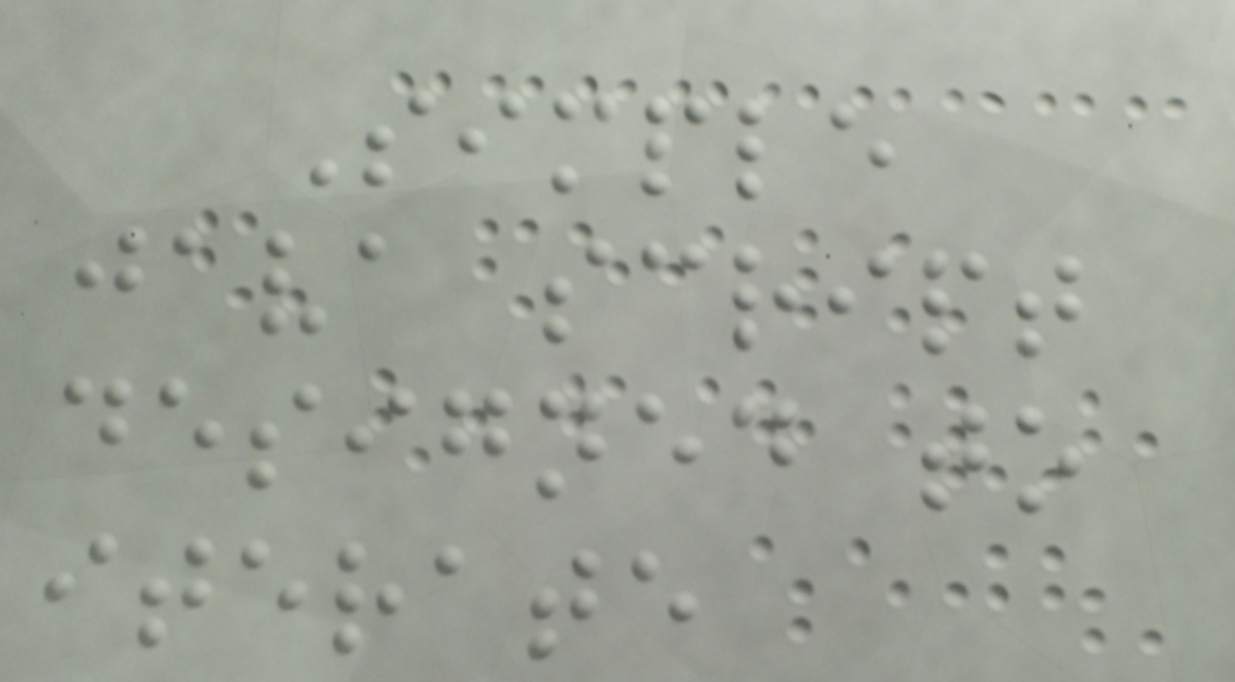Simple
java script
designed to
iterate
